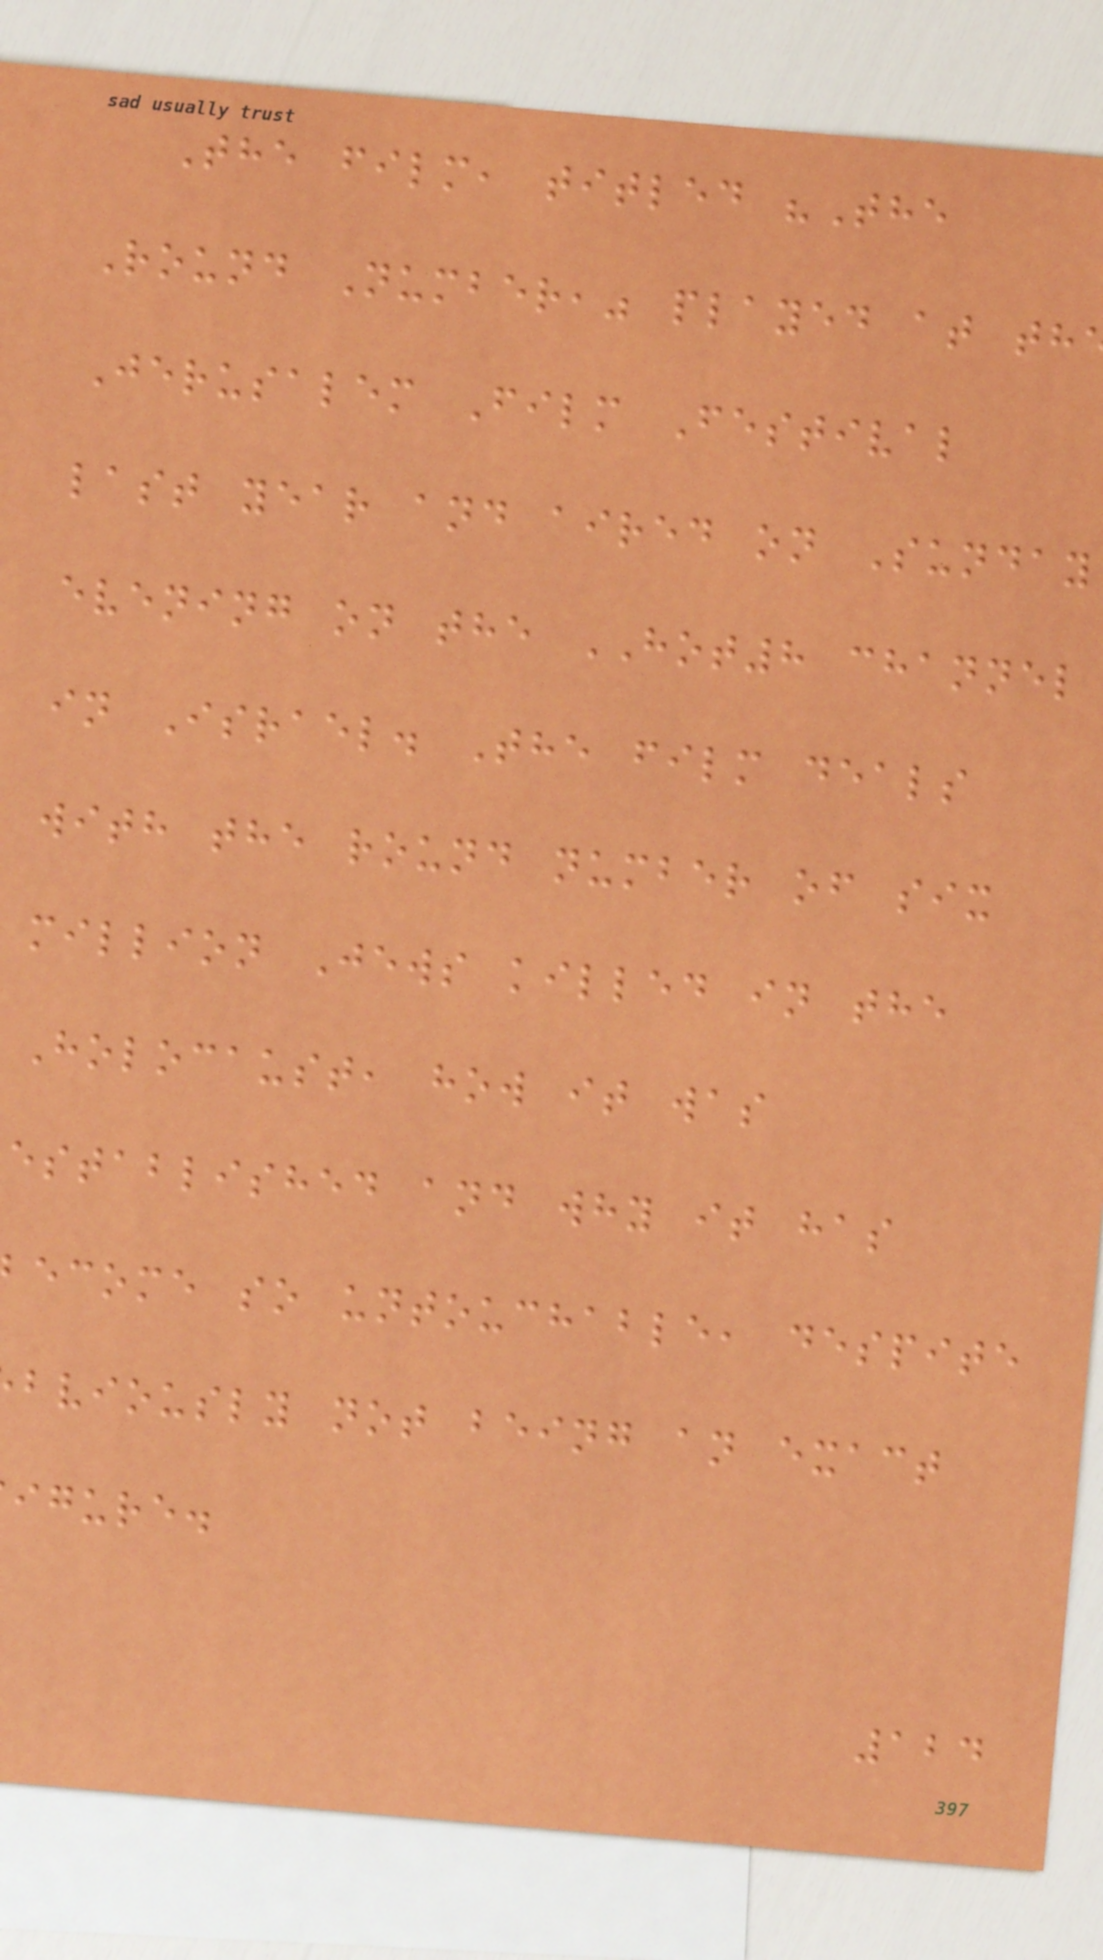The film, titled "The
Round Number," played at th
Jerusalem Film Festival
last year and aired on Sunday
evening on the HOT8 channel
in Israel. The film deals
with the round number of six
million Jews killed in the
Holocaust, how it was
established and why it has
ecome so untouchable, despite
bviously not being an exact
igure.
124
